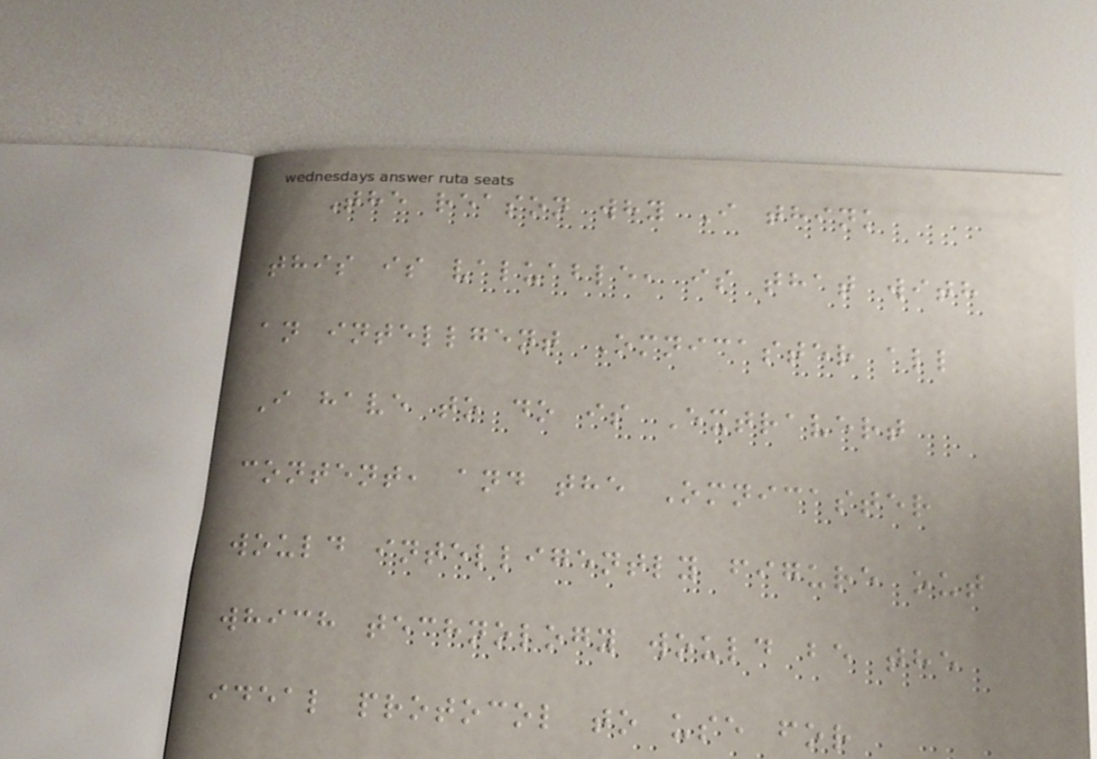The reason why I think
this is valuable, is that with
an intellgent Omnicaster all
I have to do is Extravert
content, and the Omnicaster
would intelligently figure out
which technology would be the
ideal protocol to use for
